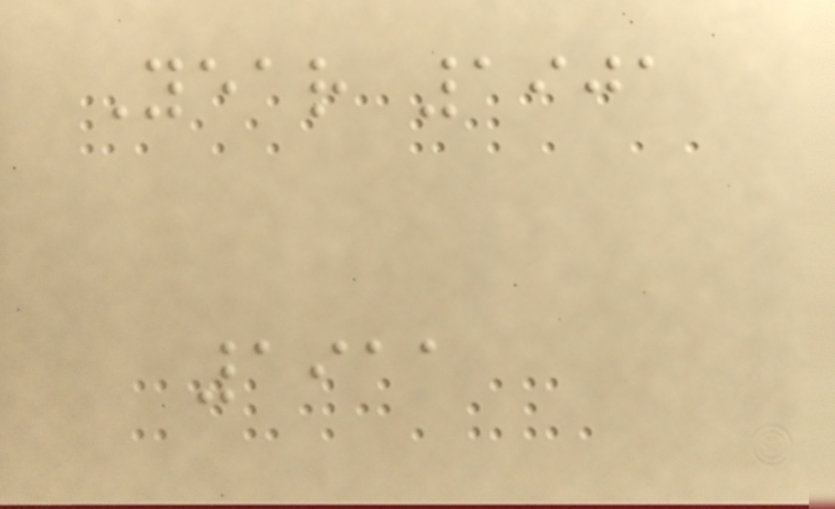Year 1901
1911
